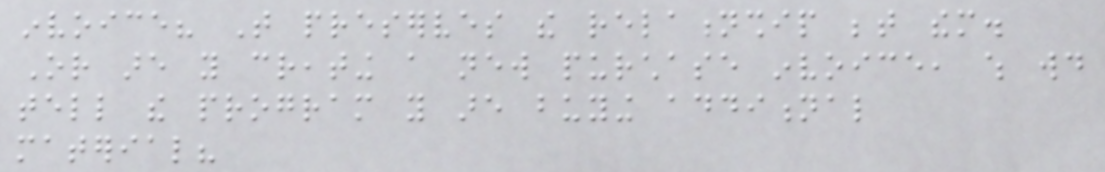invoice? That preserves the relationship between them.
Or are you creating a new purchase invoice, which would
tell the program you are buying additional
material?
